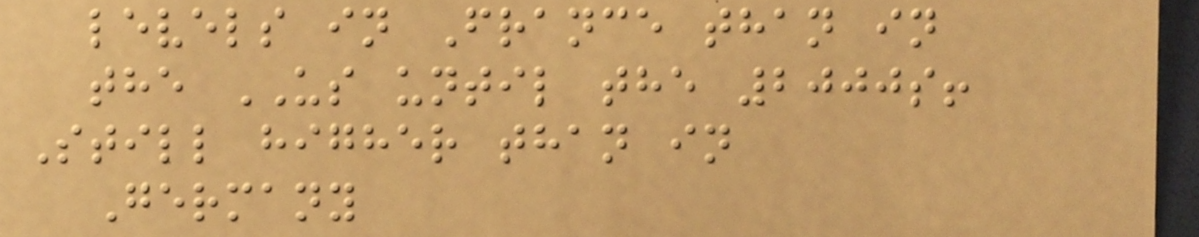levels in France than in
the US until the 2000s!
Still higher than in
Germany
